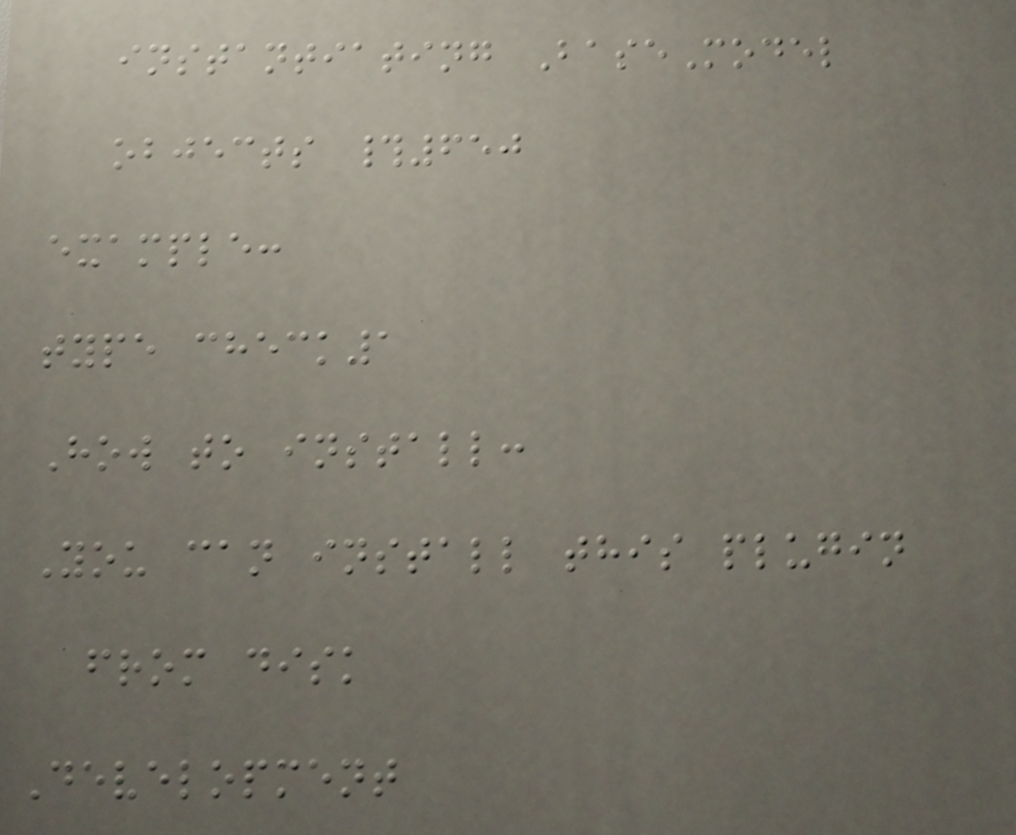instantiating BaseModel
objects #650
example:
type check1
How to install:
You can install this plugin
from disk
Development
